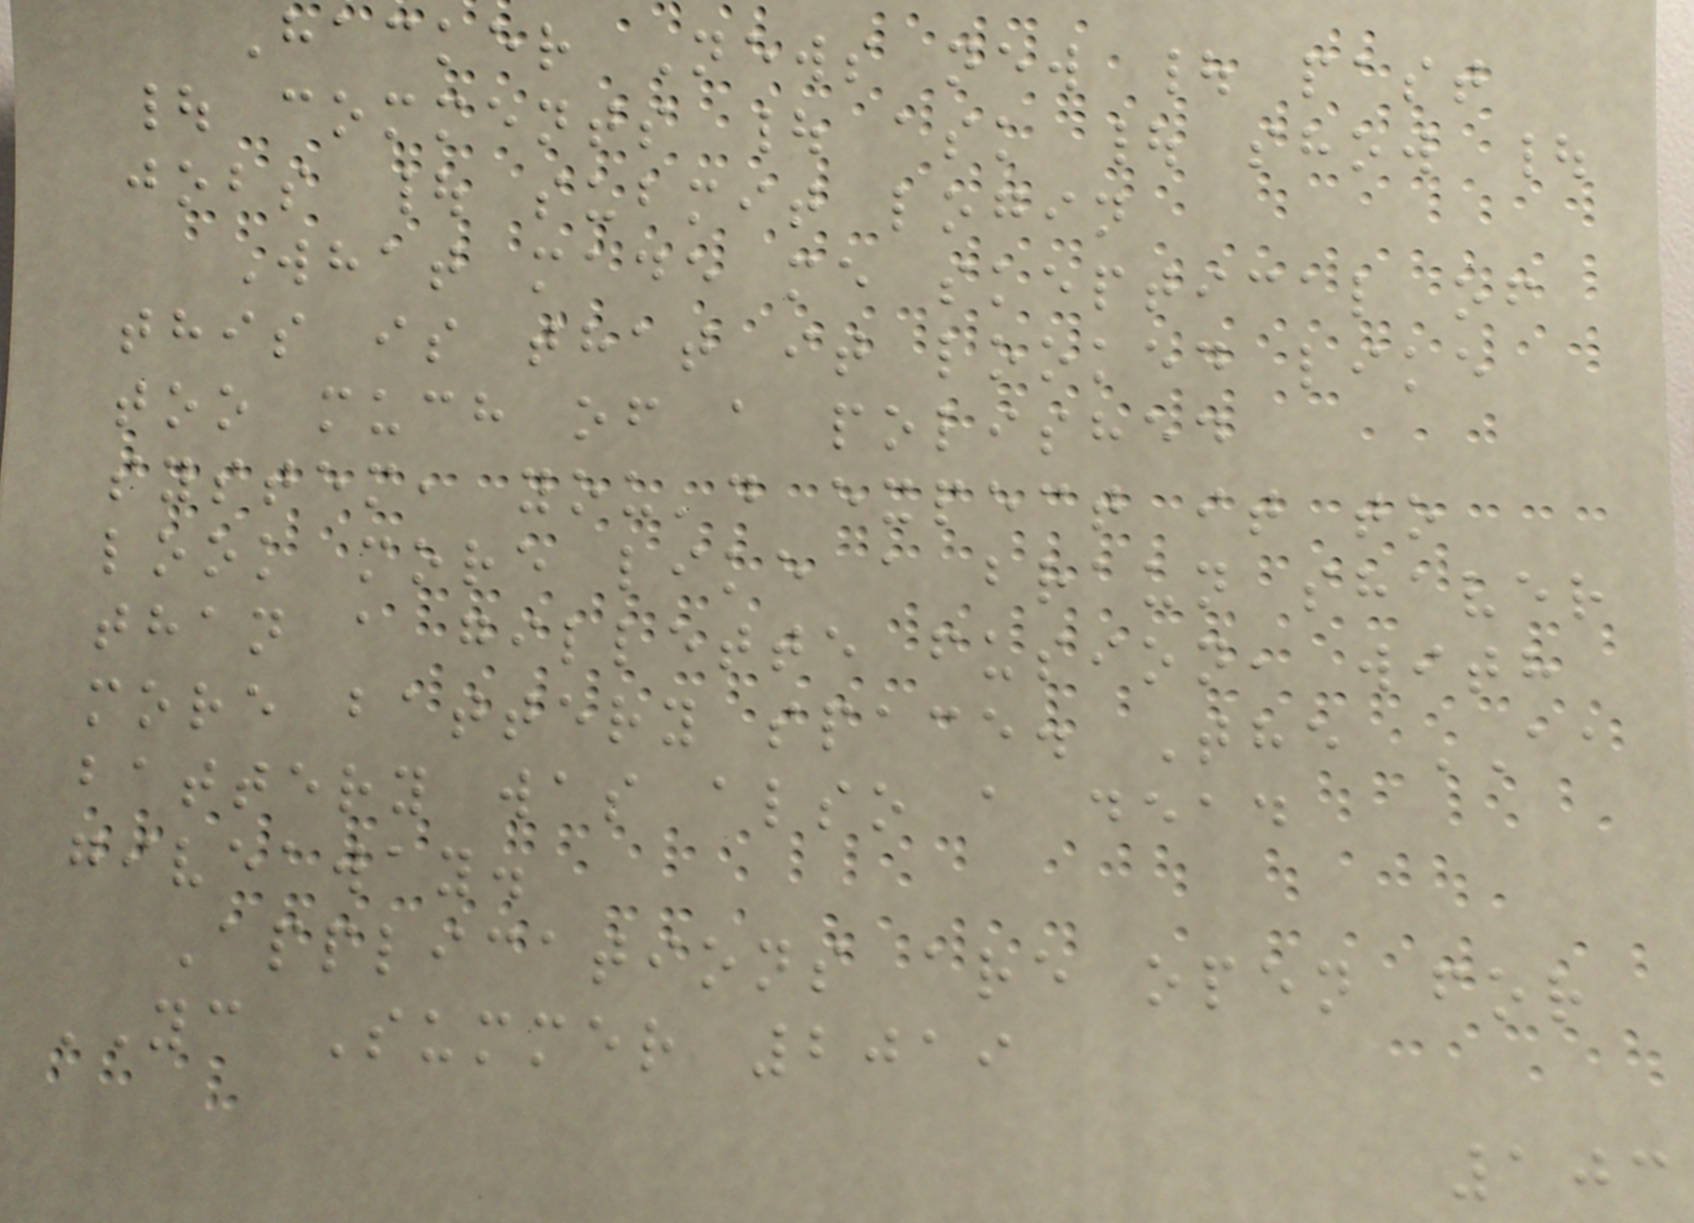Hacker News new | past
| comments | ask | show |
jobs | submit login
What made me skeptical of
this is that it looked like
too much of a polished
system, you'd expect it to
look more like a braun shaver
than a gillette fusion, with
more battery space. The AA
battery was also a dead
giveaway.
Applications are open for
YC Summer 2019
103
